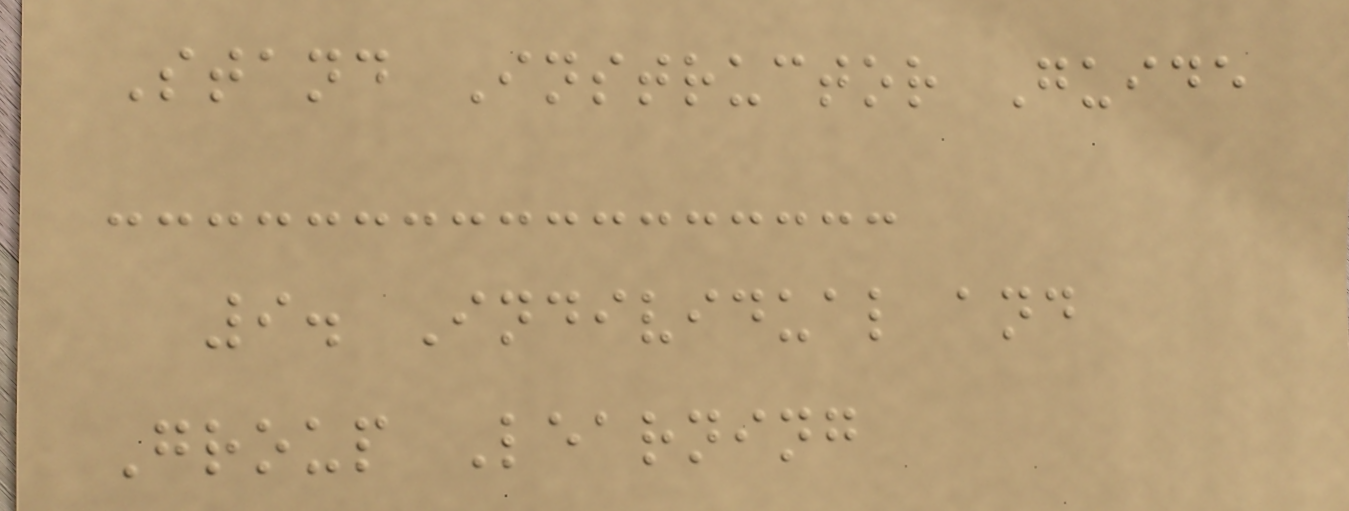Stand Instructor Guide
9. Individual and
Group Learning
